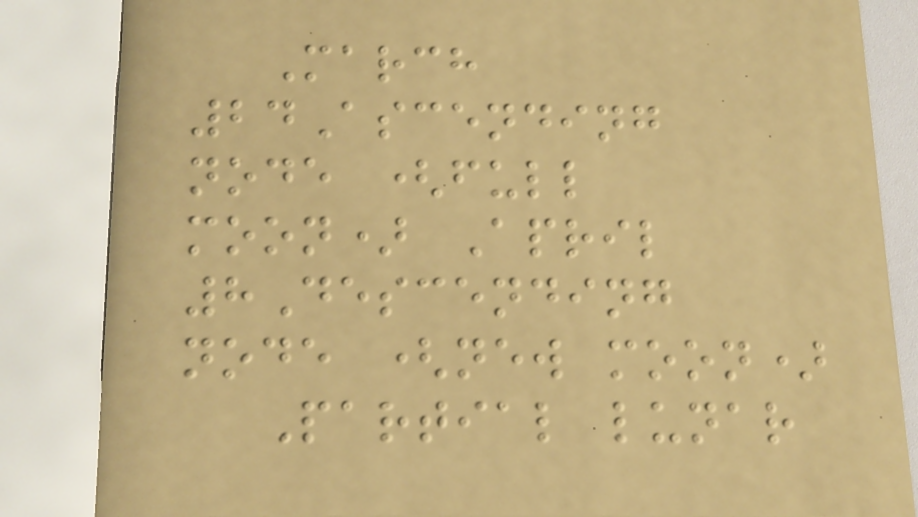March
24Ascending
node (full
moon) April
8Descending
node (new moon)
Partial lunar
